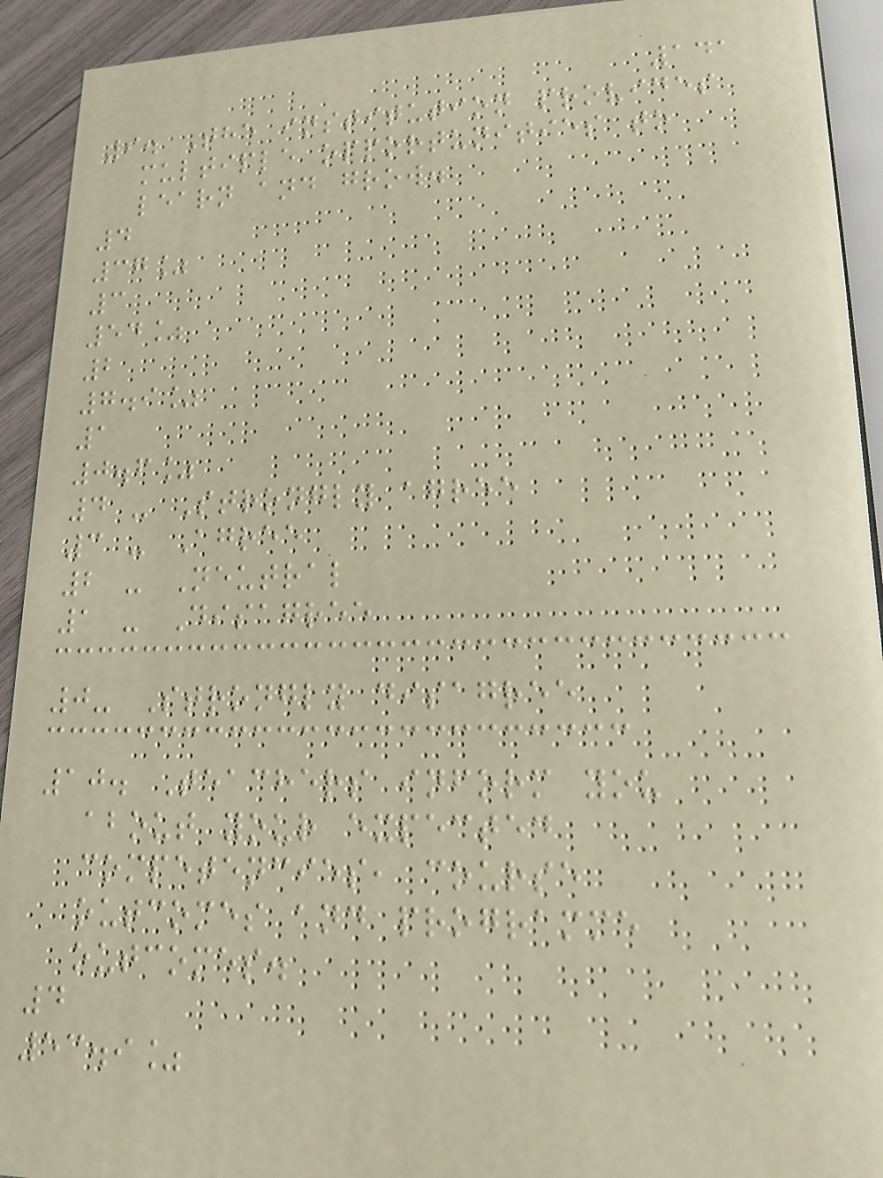141
9. The institution provides
multiple opportunities to
learn and grow.
4
37%
3
54%
2
7.9%
1
0.6%
4 - Strongly agree
3 - Agree
2 - Neutral
1 - Disagree
0- Strongly disagree
10. Teachers inform you
about your expected
competencies, course
outcomes and programme
outcomes.
4
53.9%
